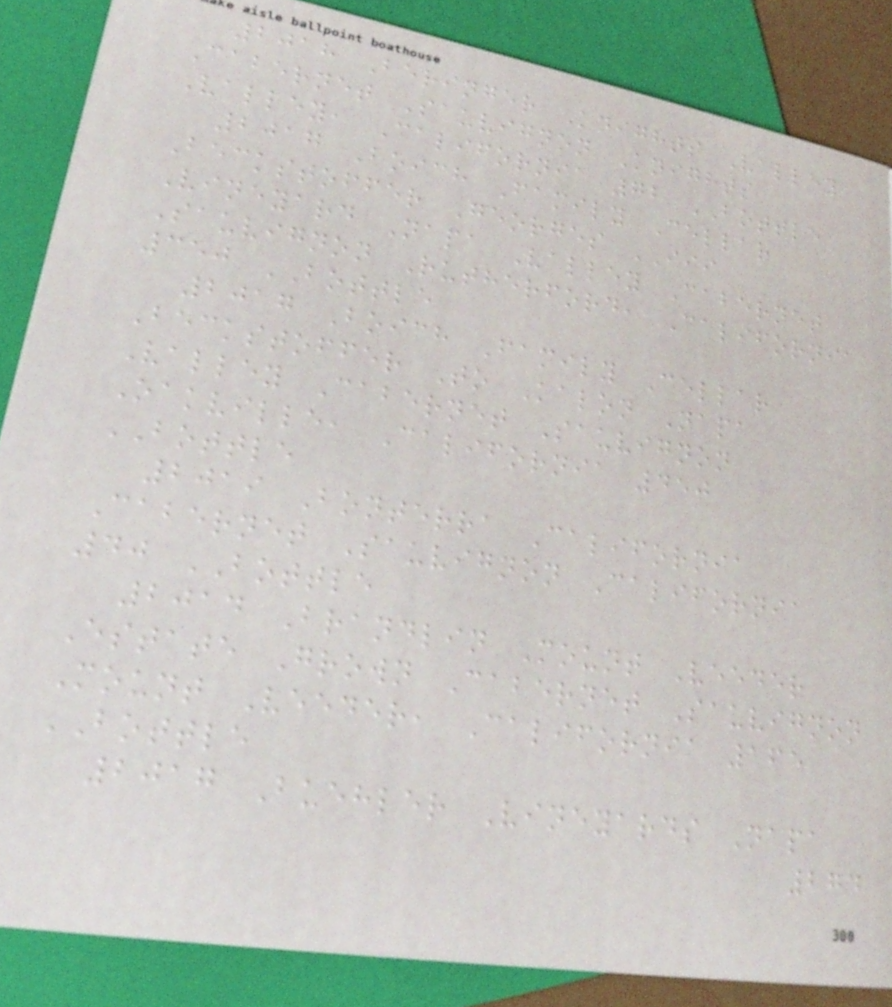2018 Beringer Knights Valley
Cabernet Sauvignon Knights
Valley, California 72 BOTTLE
2017 Boich Family Cellar
Beckstoffer Georges III
Vineyard Napa Valley Cabernet
Sauvignon Rutherford, California
350 BOTTLE
2017 Boich Family Cellar
Beckstoffer To Kalon Napa
Valley Cabernet Sauvignon
Oakville, California 450
BOTTLE
2019 Bonterra California
Cabernet Sauvignon California
40 BOTTLE
2014 Brandlin Mount Veeder
Estate Grown Cabernet Sauvignon
Mount Veeder, California 165
BOTTLE
2017 Buehler Vineyards Napa
274
